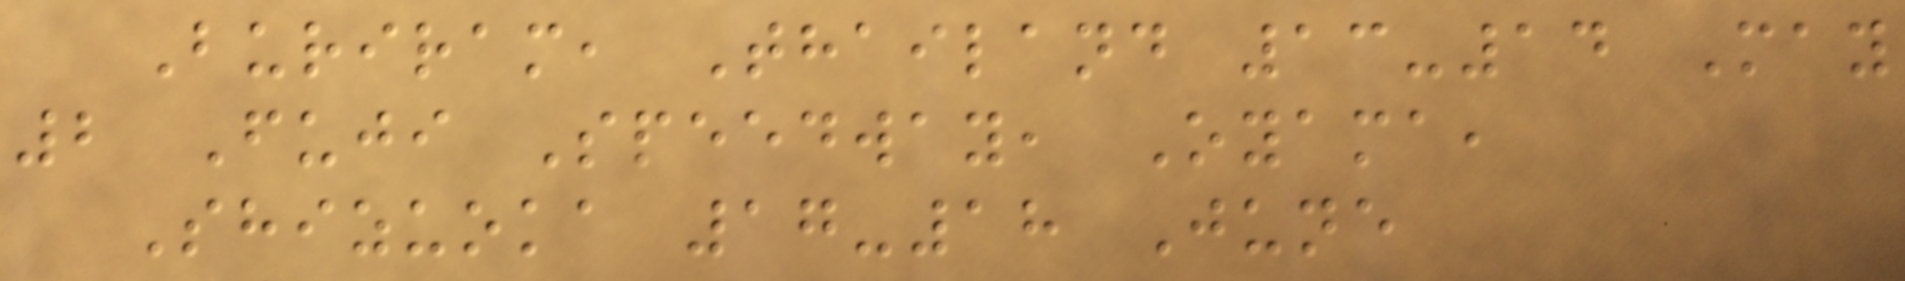Buriram, Thailand 13-14 May
2 Fuji Speedway, Oyama,
Shizuoka 17-18 June
